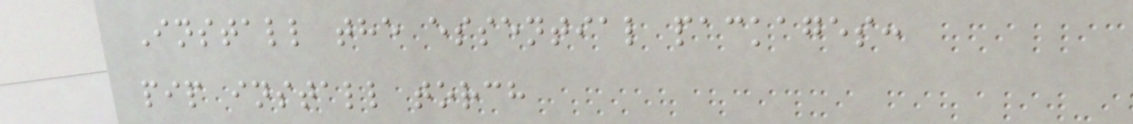Install the essential packages:
pip install torch
